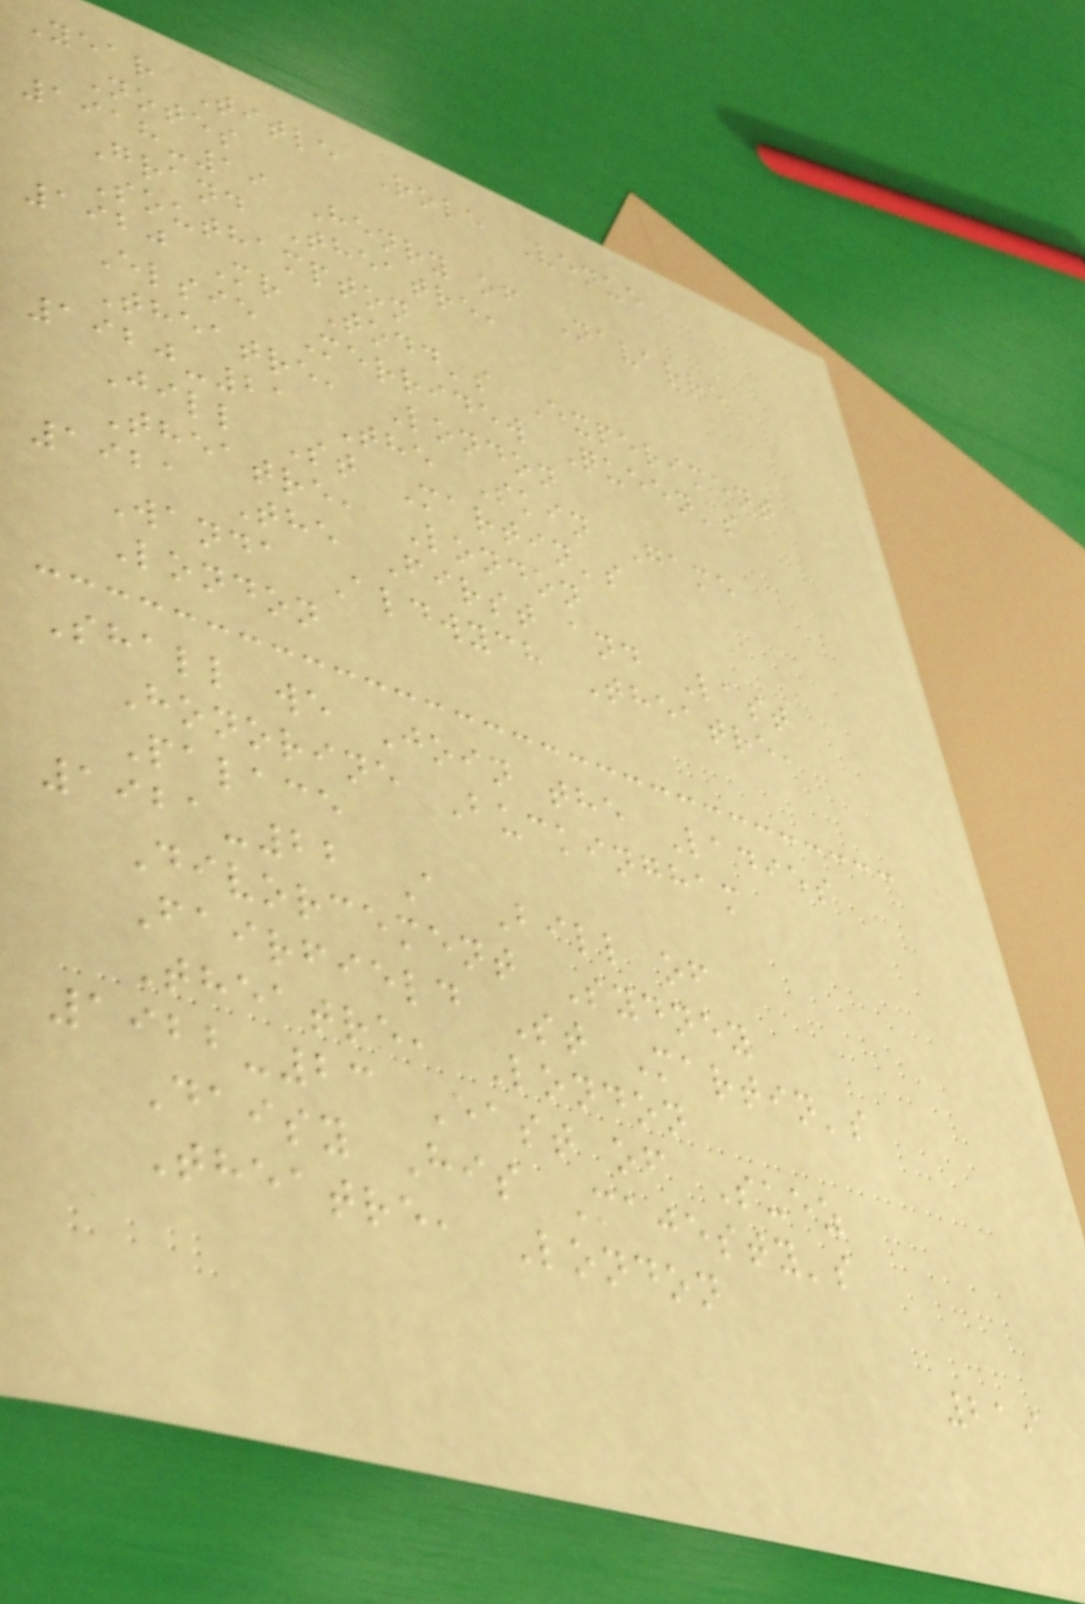Year Title Role Venue
Notes
1918-19 Henry of Navarre
Grand Theatre,
Southampton
1920 Mr Todd's Experiment
Elsie Merridew Queen's
Theatre, London
1920-21 The Skin Game
Jill St Martin's
Theatre, London
1921 The First and Last
Wanda Aldwych Theatre,
London
Shall we Join the Ladies
Honorine Buckingham
Palace
1921-22 A Bill of
Divorcement Sydney
Fairfield St Martin's
Theatre, London
1922-23 East of Suez
Daisy His Majesty's
Theatre, London
219
